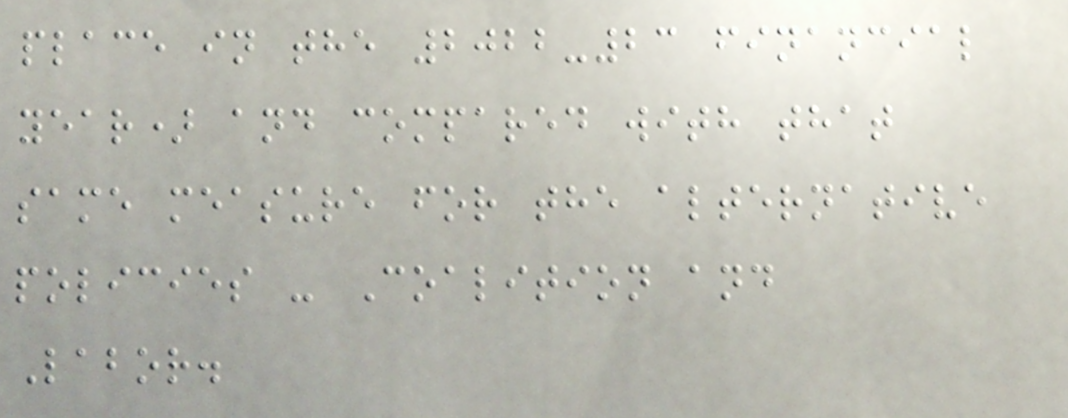place in the 2022-23 financial
year) and compared with that
same measure for the alternative
policies - Coalition and
Labor.
